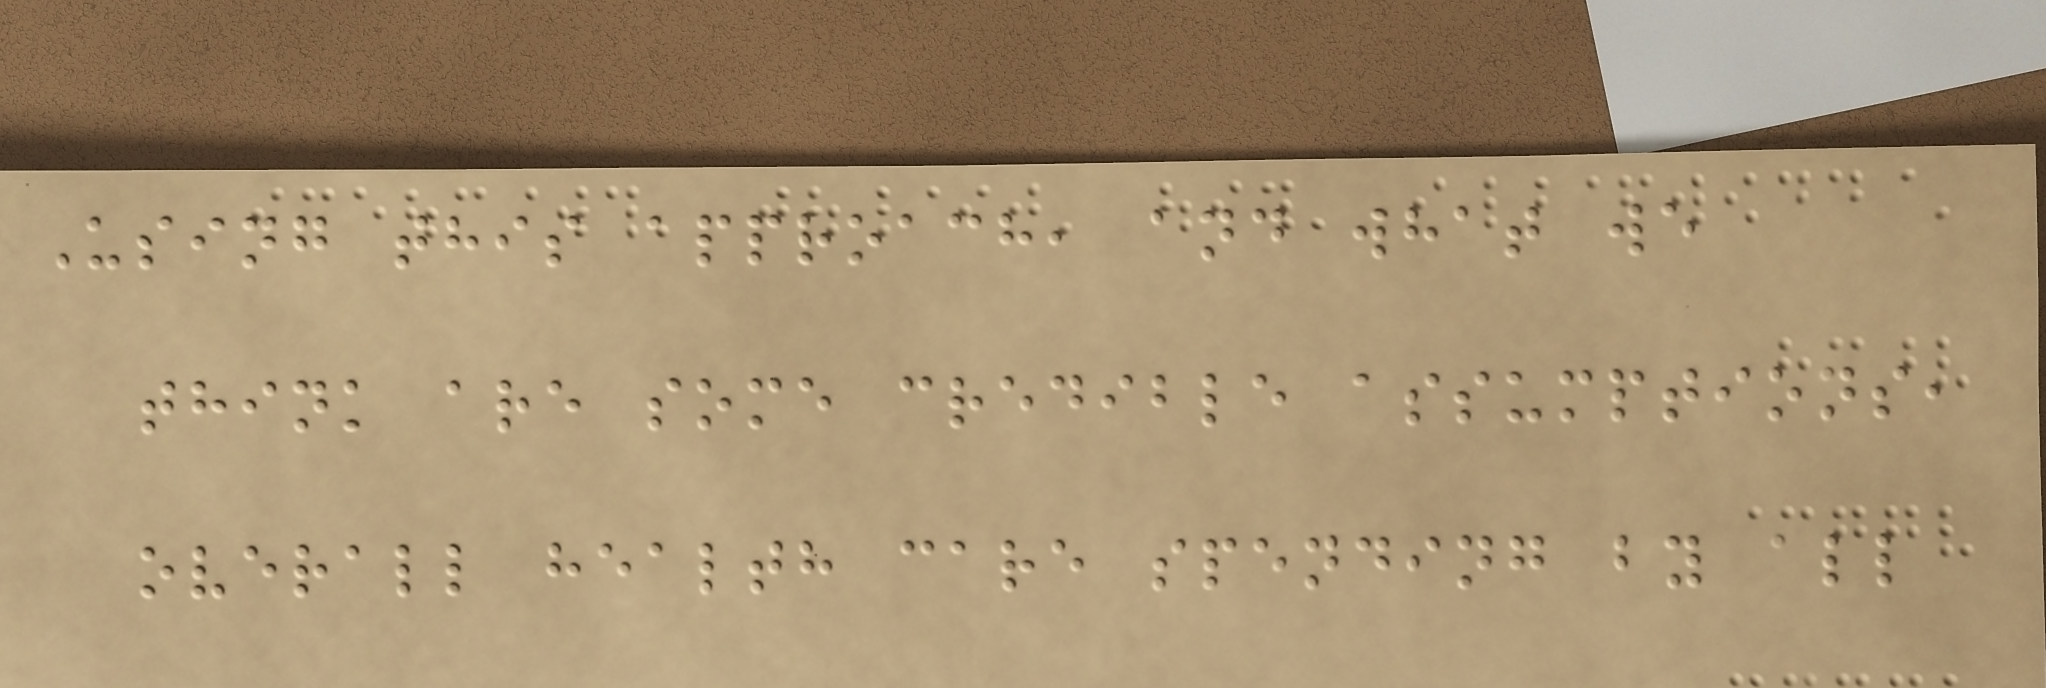Using this approach, and what we
think are some credible assumptions,
overall health care spending by all
